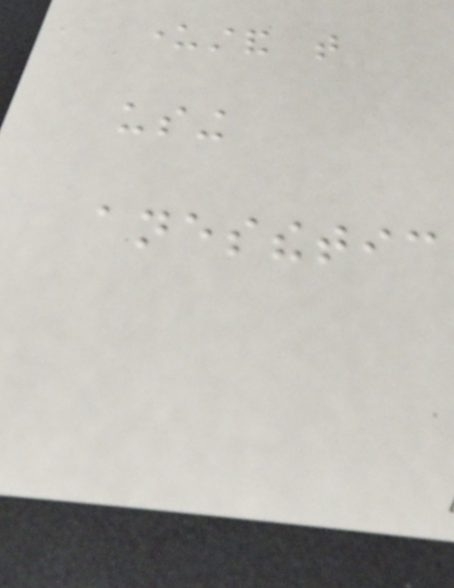understand that
using
anesthetic
